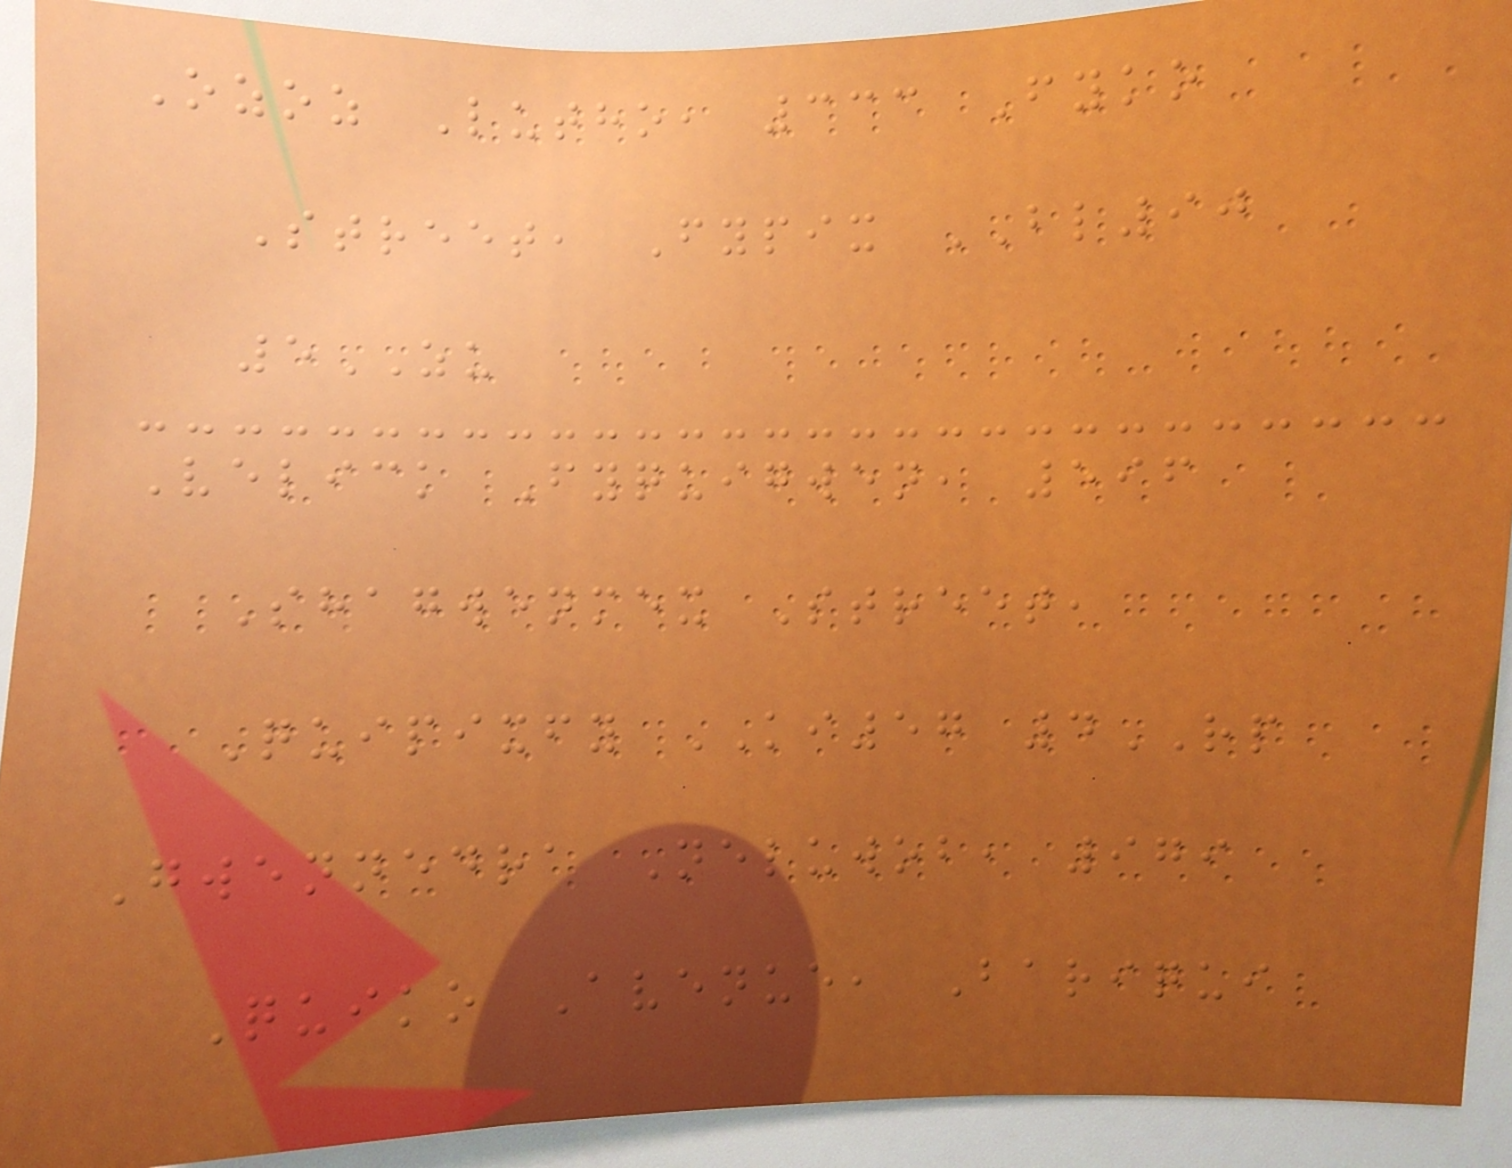Ozoz Lutho, 333 Fyko
Street, Fypix BL90
5ZU
Velick Fyquigwen, 596
Shagwenmex Street,
Quipixfy KI57 4RP
Gwennedra Neluwob, 979
Quiko Avenue, Bariqui
